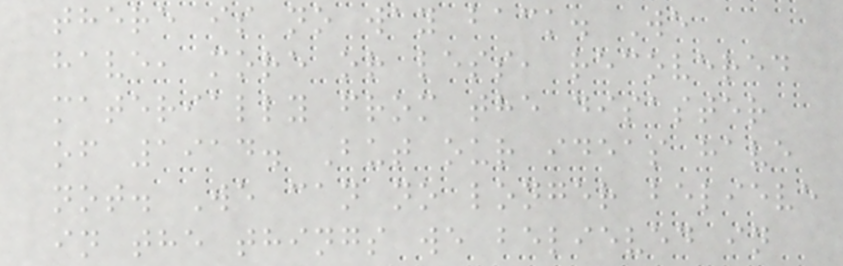there is no way back. We
have, more or less, recovered
materially from the disaster
of 1914. But our ideas have
not. We can no longer believe
in the things we believed in
